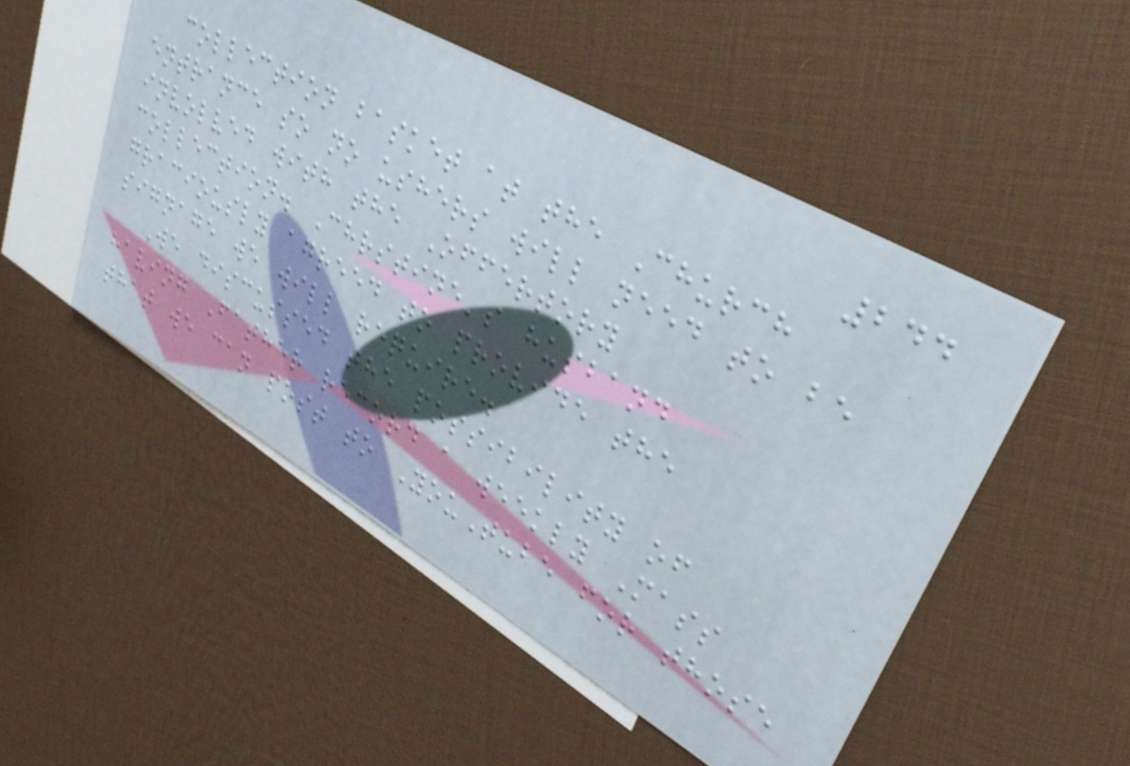244
collection basket at the Church
entrance so no ushers will need to be
involved with the Offertory
collection. Chrstine's husband
graciously agreed to provide the
signage we will require.
We discussed the possibility of
having Father record a weekly Mass
that we can post to YouTube for those
